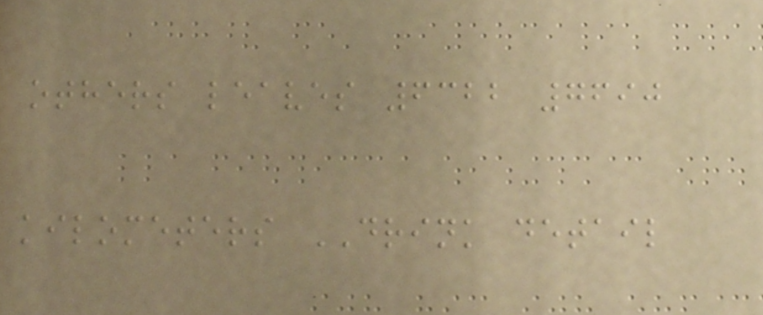others leaves 6322 7690
kilometers DRINK detail
